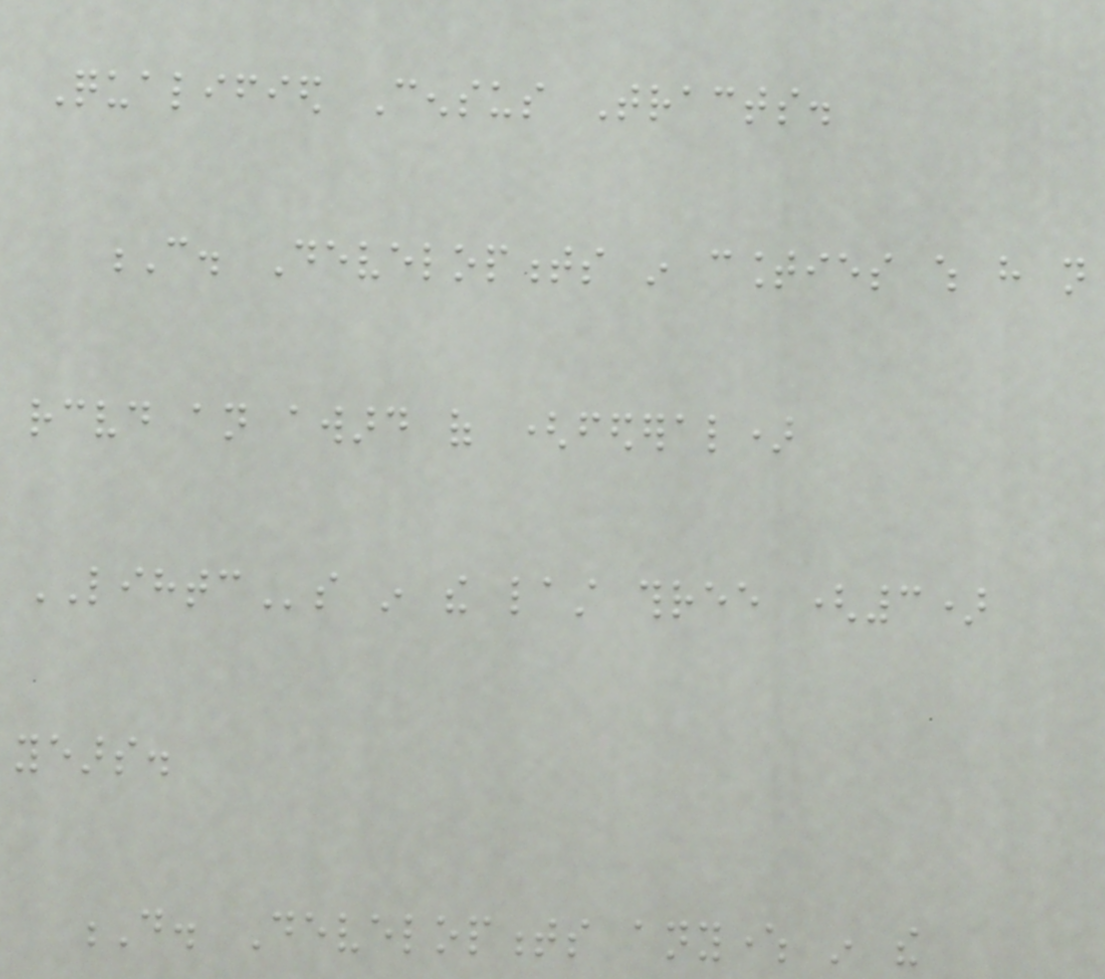Qualified Census Tracts.
C. Developments in counties which have not
received an award of (federal)
LIHTCs in the last three (3)
years.
D. Developments anywhere in the
